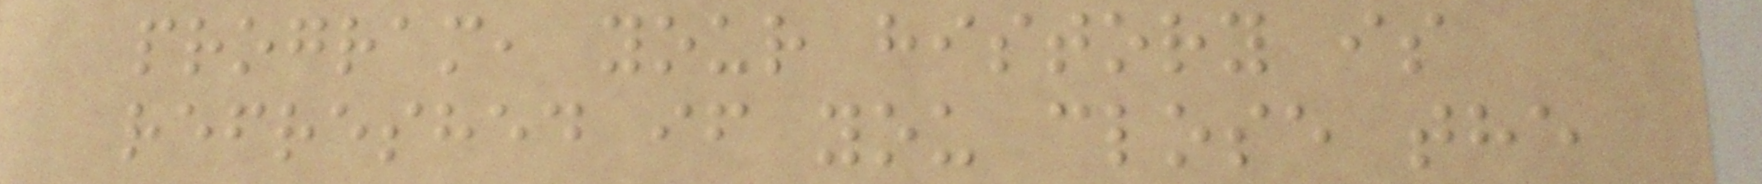program, your history is
refreshed if you close the
